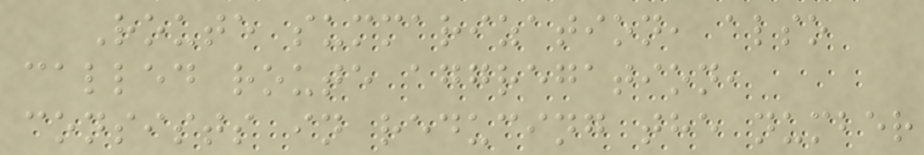Route summarization, also
called route aggregation,
consists in reducing the number
